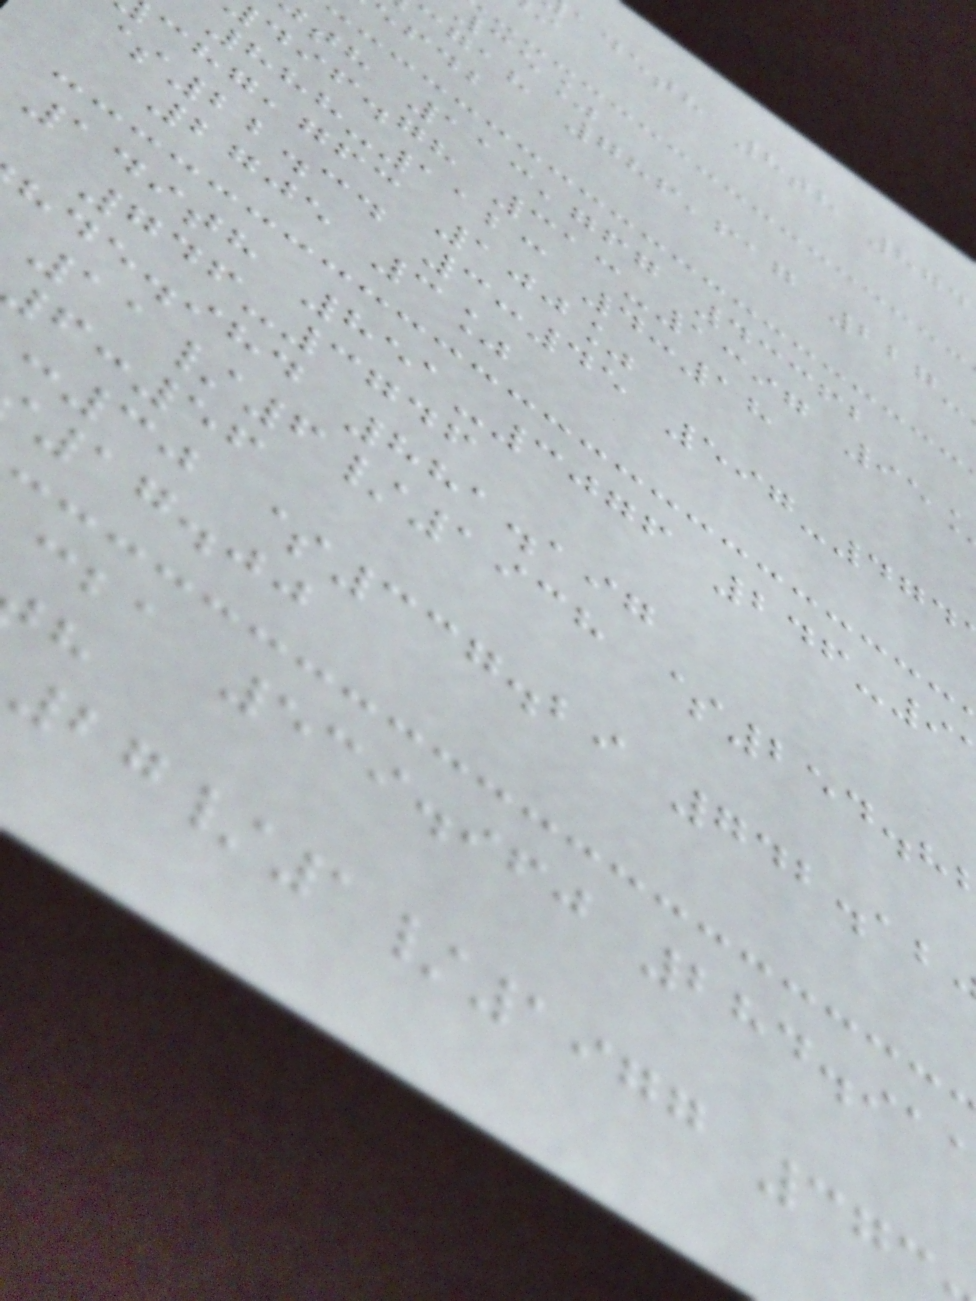adeth 8th 874
35%
cgah 786,617 227-
th 113,767 43362
dif.gh 313-1397 95
888-1123 4:18
,gfc 100%
$22.34 3:45 597-474
2705 3%
149th 851-3076 246-9
746-3746
hde.ihd 881.197
11/6/1938 $254.8
:56
:30 $337.29 742.12
17.00
cba 539.960 284.91
27/1/1977 373
